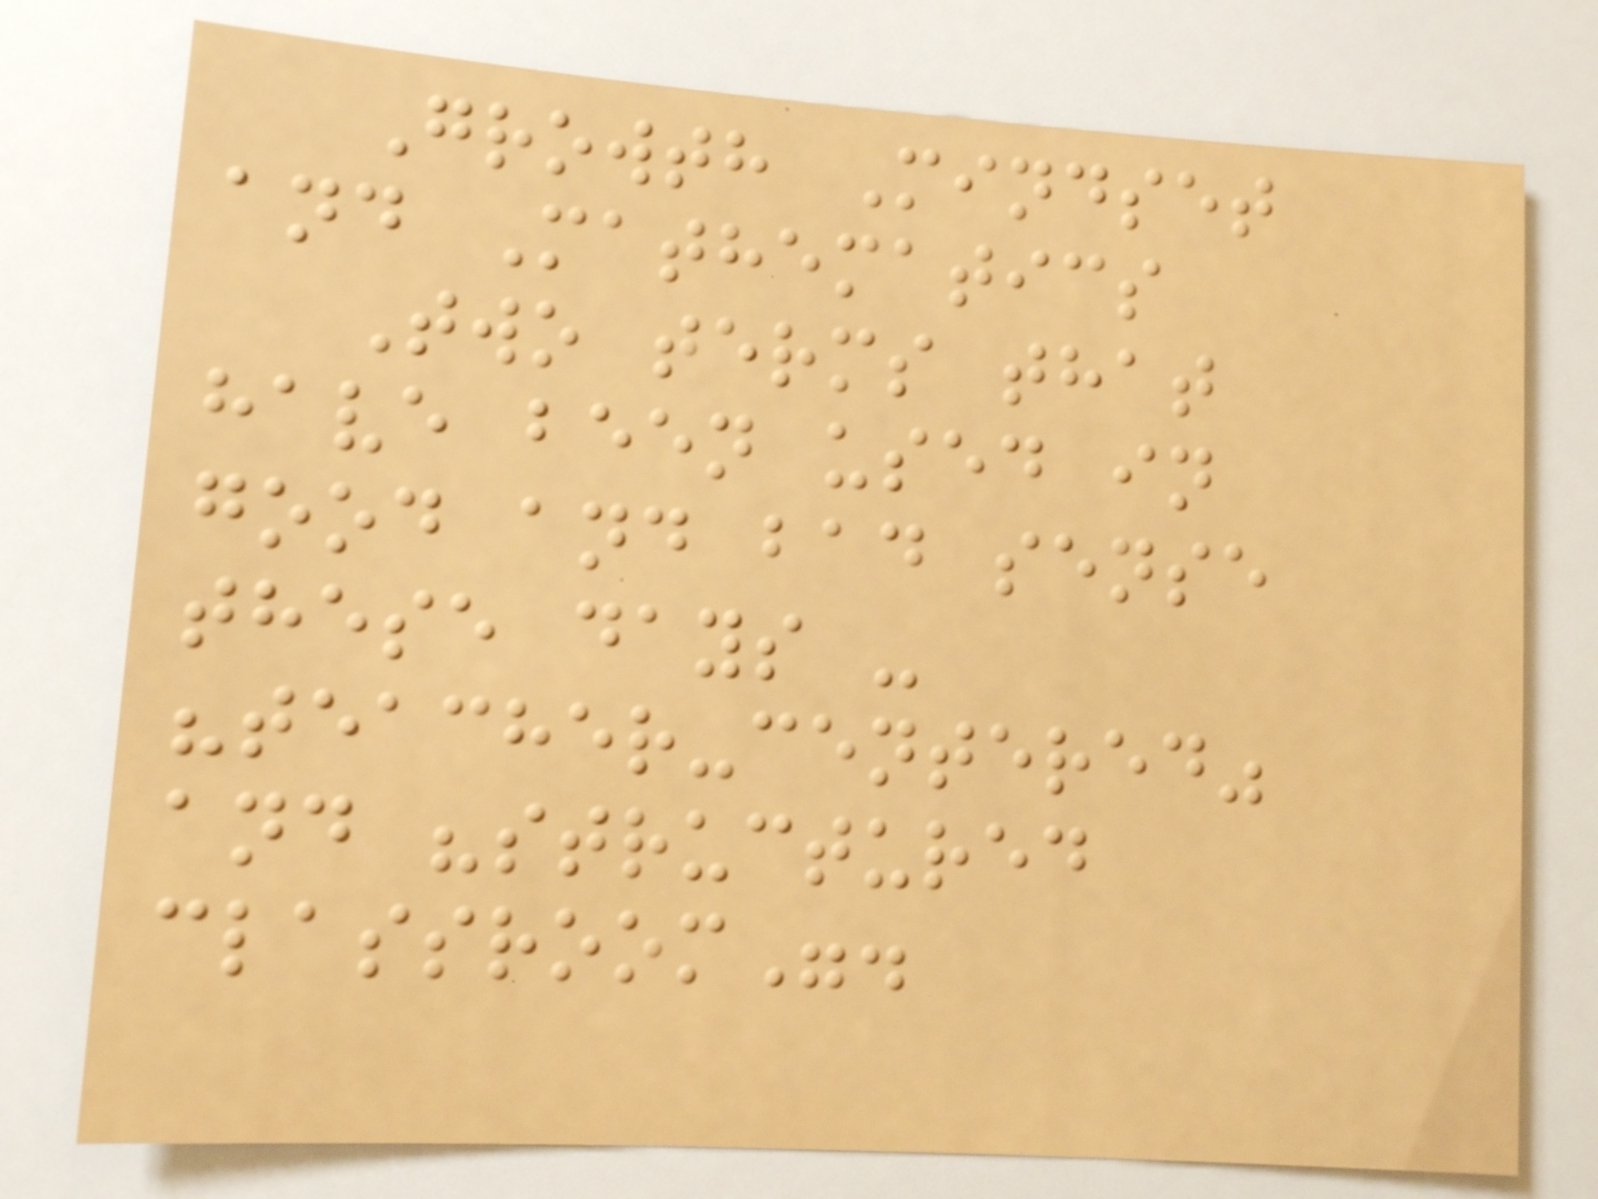Growth Mindset
and Mathematics
Two terms that
have been used in
good and bad sense
these days -
"teacher-centered"
and "structured
classroom".
